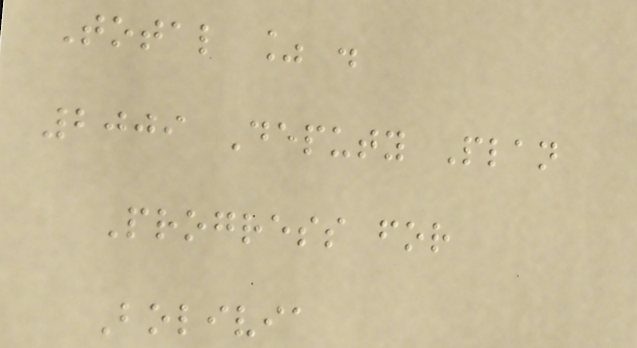Total % .
2009 Deputy Plan
Progress for
Bolivia
